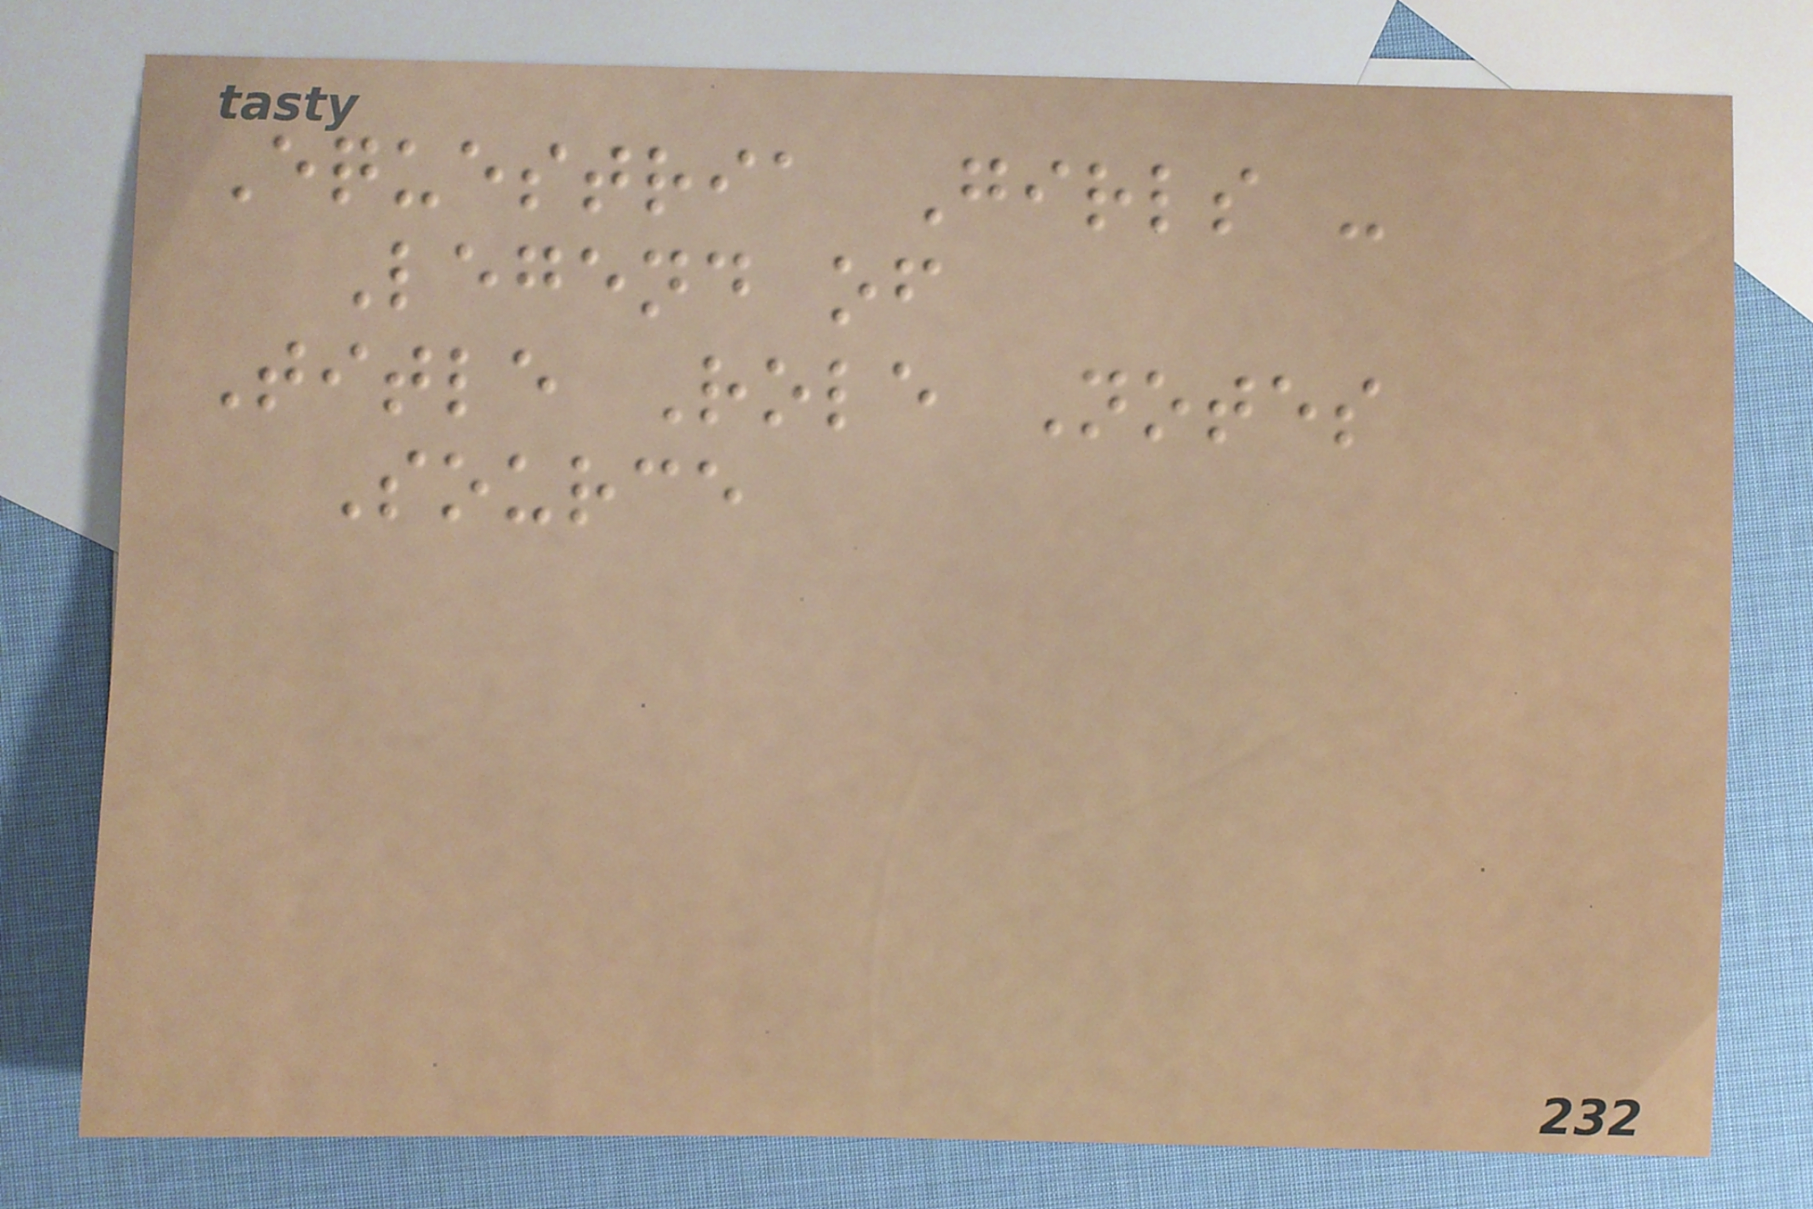Equestria Girls -
Legend of
Title Role Notes
Source
